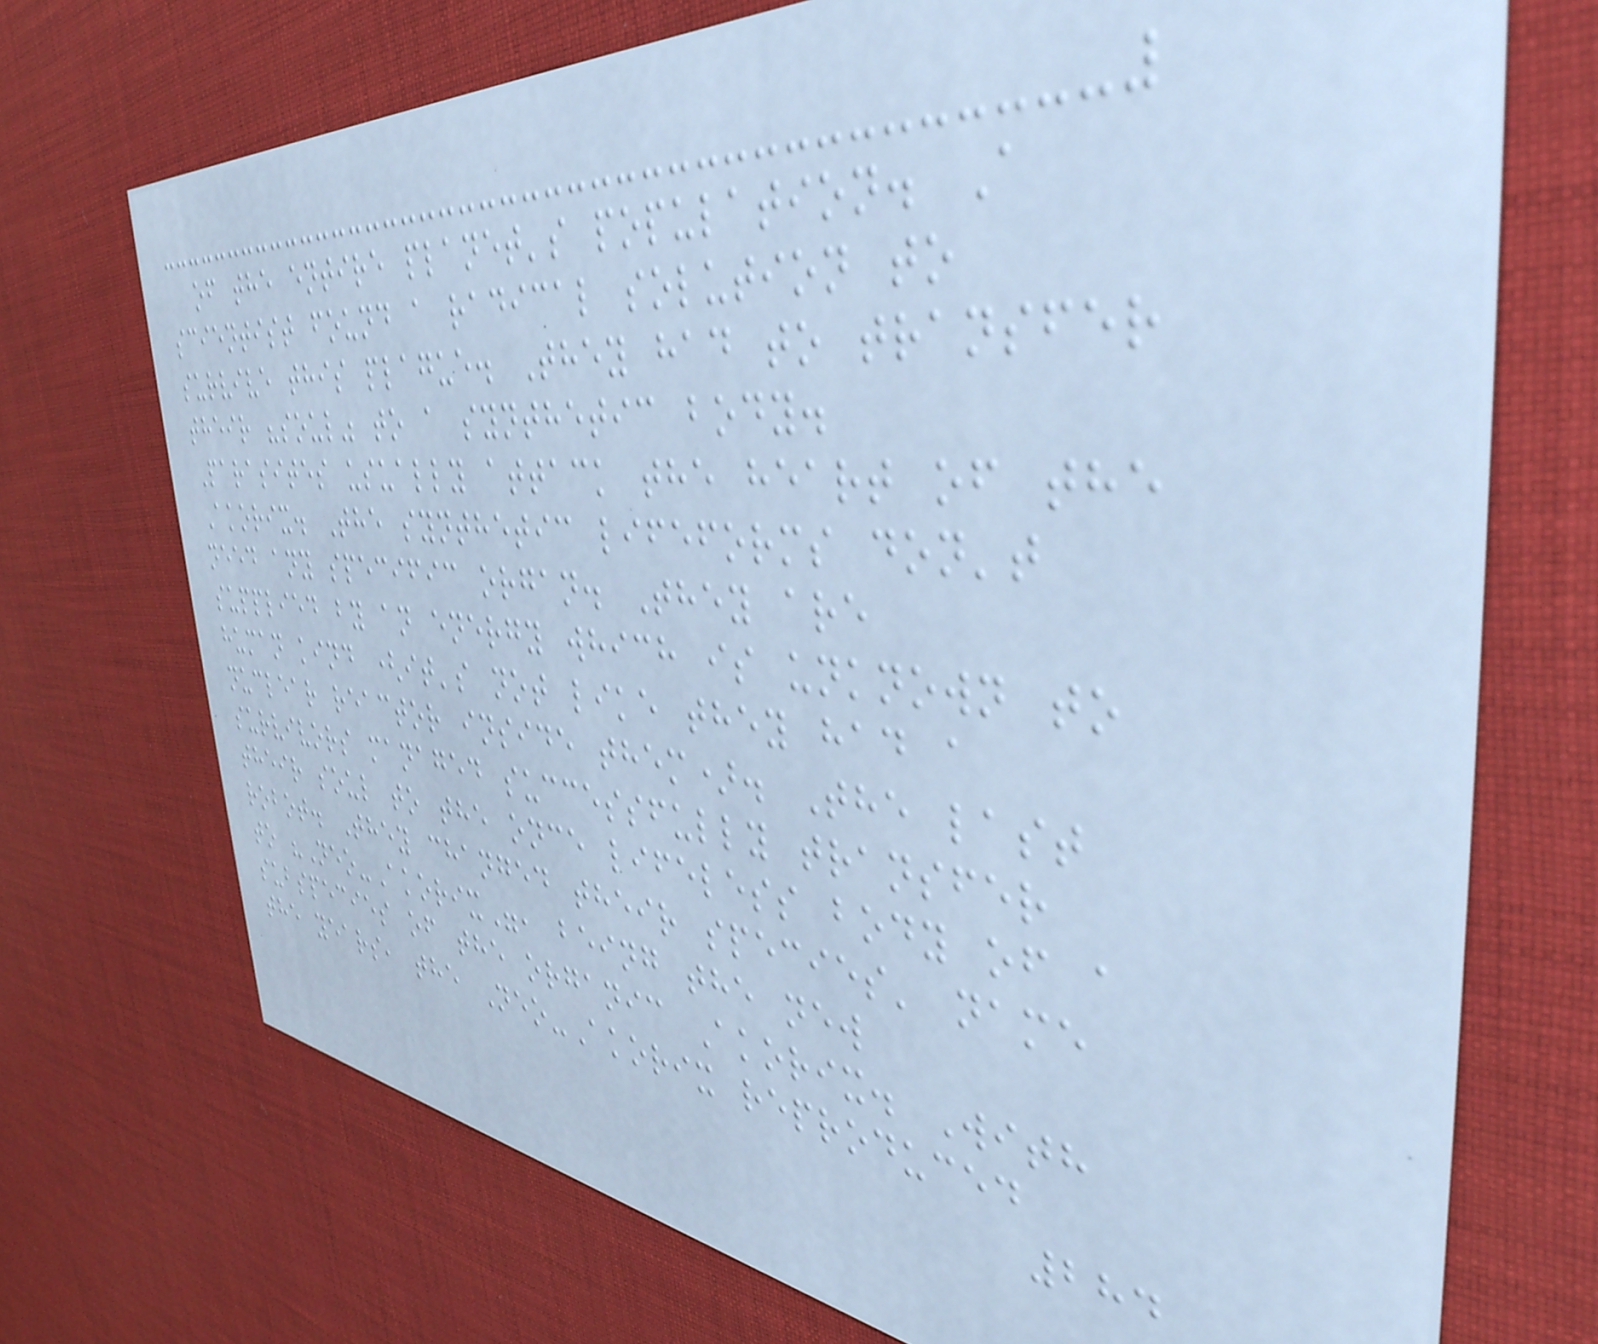of the entire planet's population. A
scientist found a radical solution to
survive this plague. They had to transfer
their "soul" to a synthetic body.
Parasites usually attack the heart of the
Akorix. The synthetic lifeforms don't
need any specific organ. They are
supplied by an energy which is unknown to
human kind (it's not like they had a
nuclear reactor inside them). The last
survivors managed successfully transfer
their soul to the once lifeless body of a
robot. They changed their species' name
to "Neo-Akorix", being the new
subspecies of the organic Akorix. With
the years, the Neo-Akorix reproduced
284
